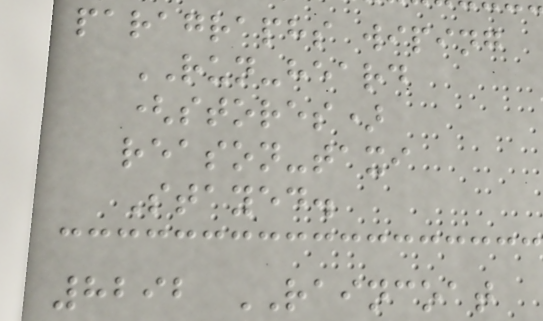paragraphs wiping
RUN-heard
(stores)
reason-taxi
Stayed.
8292 RAINCOAT
